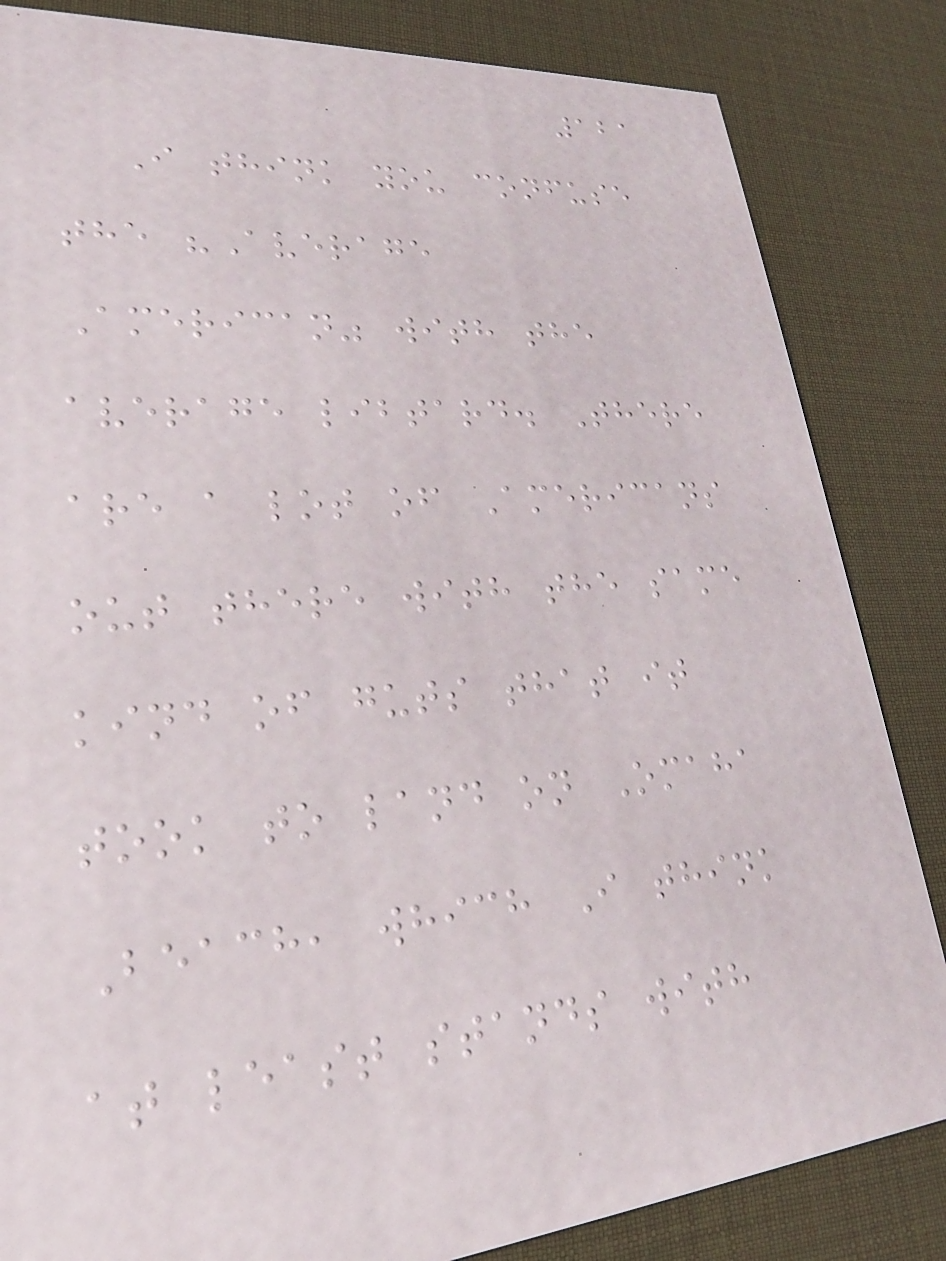121
I think you confuse
the "Average
American" with the
average libtard. There
are a lot of Americans
out there with the same
kind of guts that it
took to land on Omaha
Beach, which I think
at least stands with
